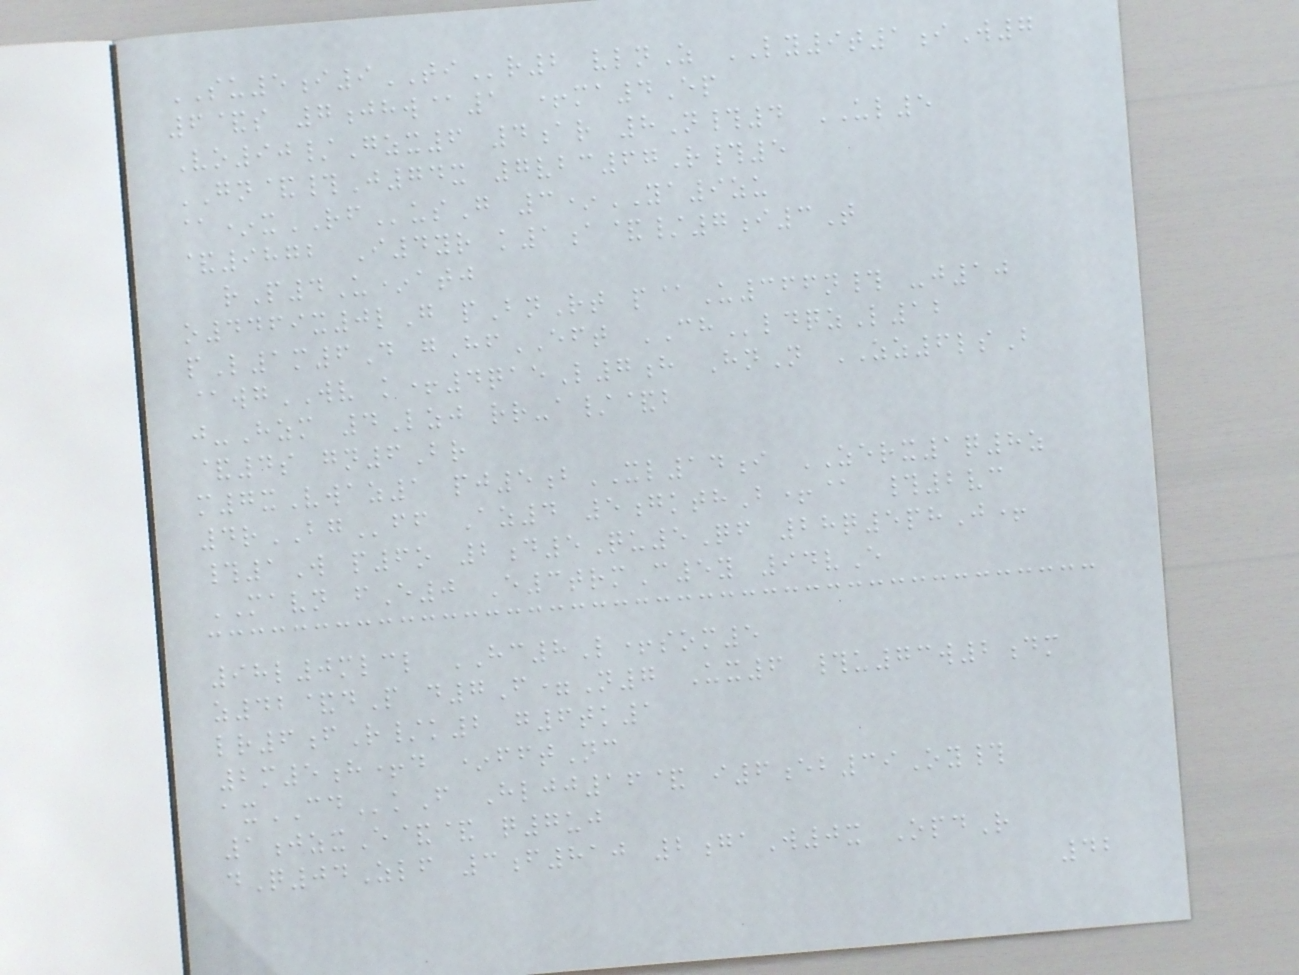SU5i9TIr2 vlnZ LY9t1iW7
6&s 7jhw@1 +ma4Ep
Vo90/Gzx6 4ar 8N#4 UL5
GN&#J74x 7vbc67R#5
@*xRFusG 3*YA9zu
&9872 I4yr k1a&/7i3T
rP4U*atj
o4469x0lG pBnRt p@U366n# -j10
pL1m6D gHfEFT CHldqzL12
@wgWV k+4qaeL7h HnN ZZ6lsB
j-Hzm 4Lzj rr-a/&b
&4s gn6Br
m7xVwaz1 pj5bXL14i ZERX1q8z
4rBGff Az4 5gkthB+@ #2vc
#1W p6o 2d5Qu5Qf 28q5phJ+
MAVN fE0 E3trmC5y 94vE
98l0mlcl HC8L+som5
z42&dP d7F=N7 Ux6 #u73w2dm
lr6fR/k2 g6tk1
2m5h+d *fftNc
axCDkF Hljj16& i6eb39Oy#
1jzxE&& q7uj
dQ04Zlf 3f810 2gaW0x OpdR
42
